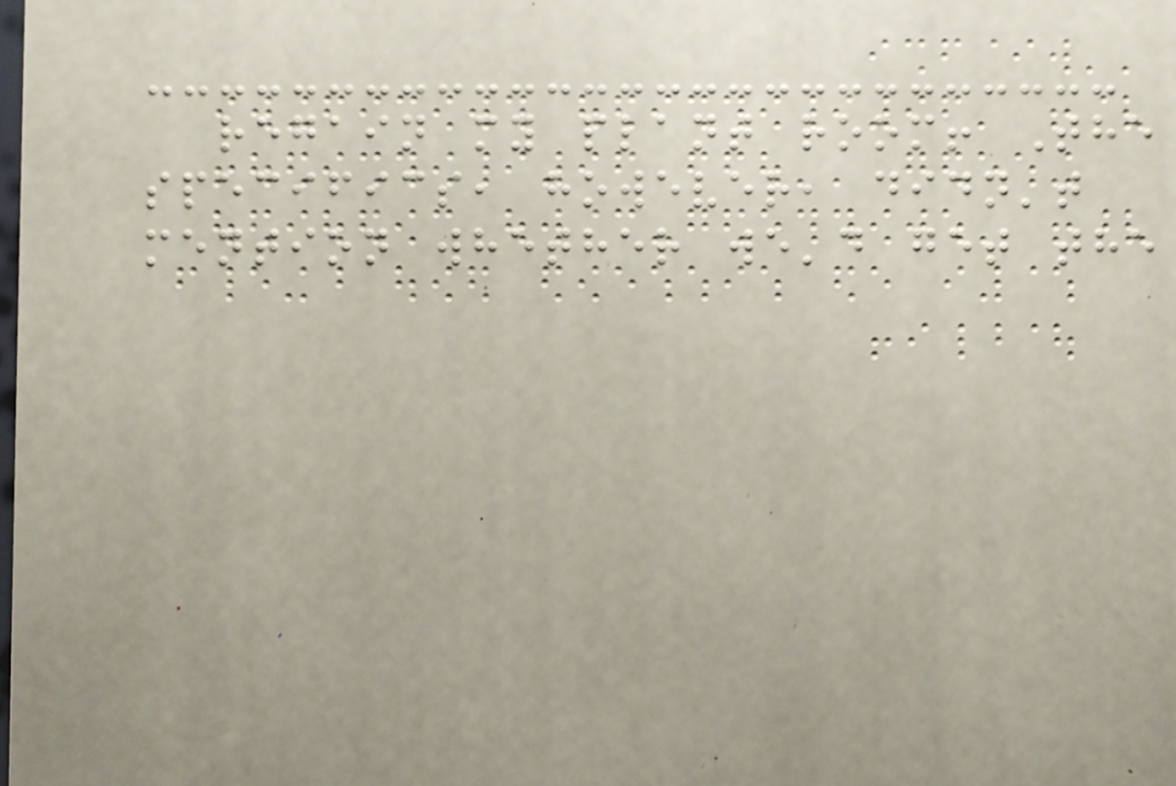regain my plant room! The
specifics, however, didn't
mention whether we'd get the
